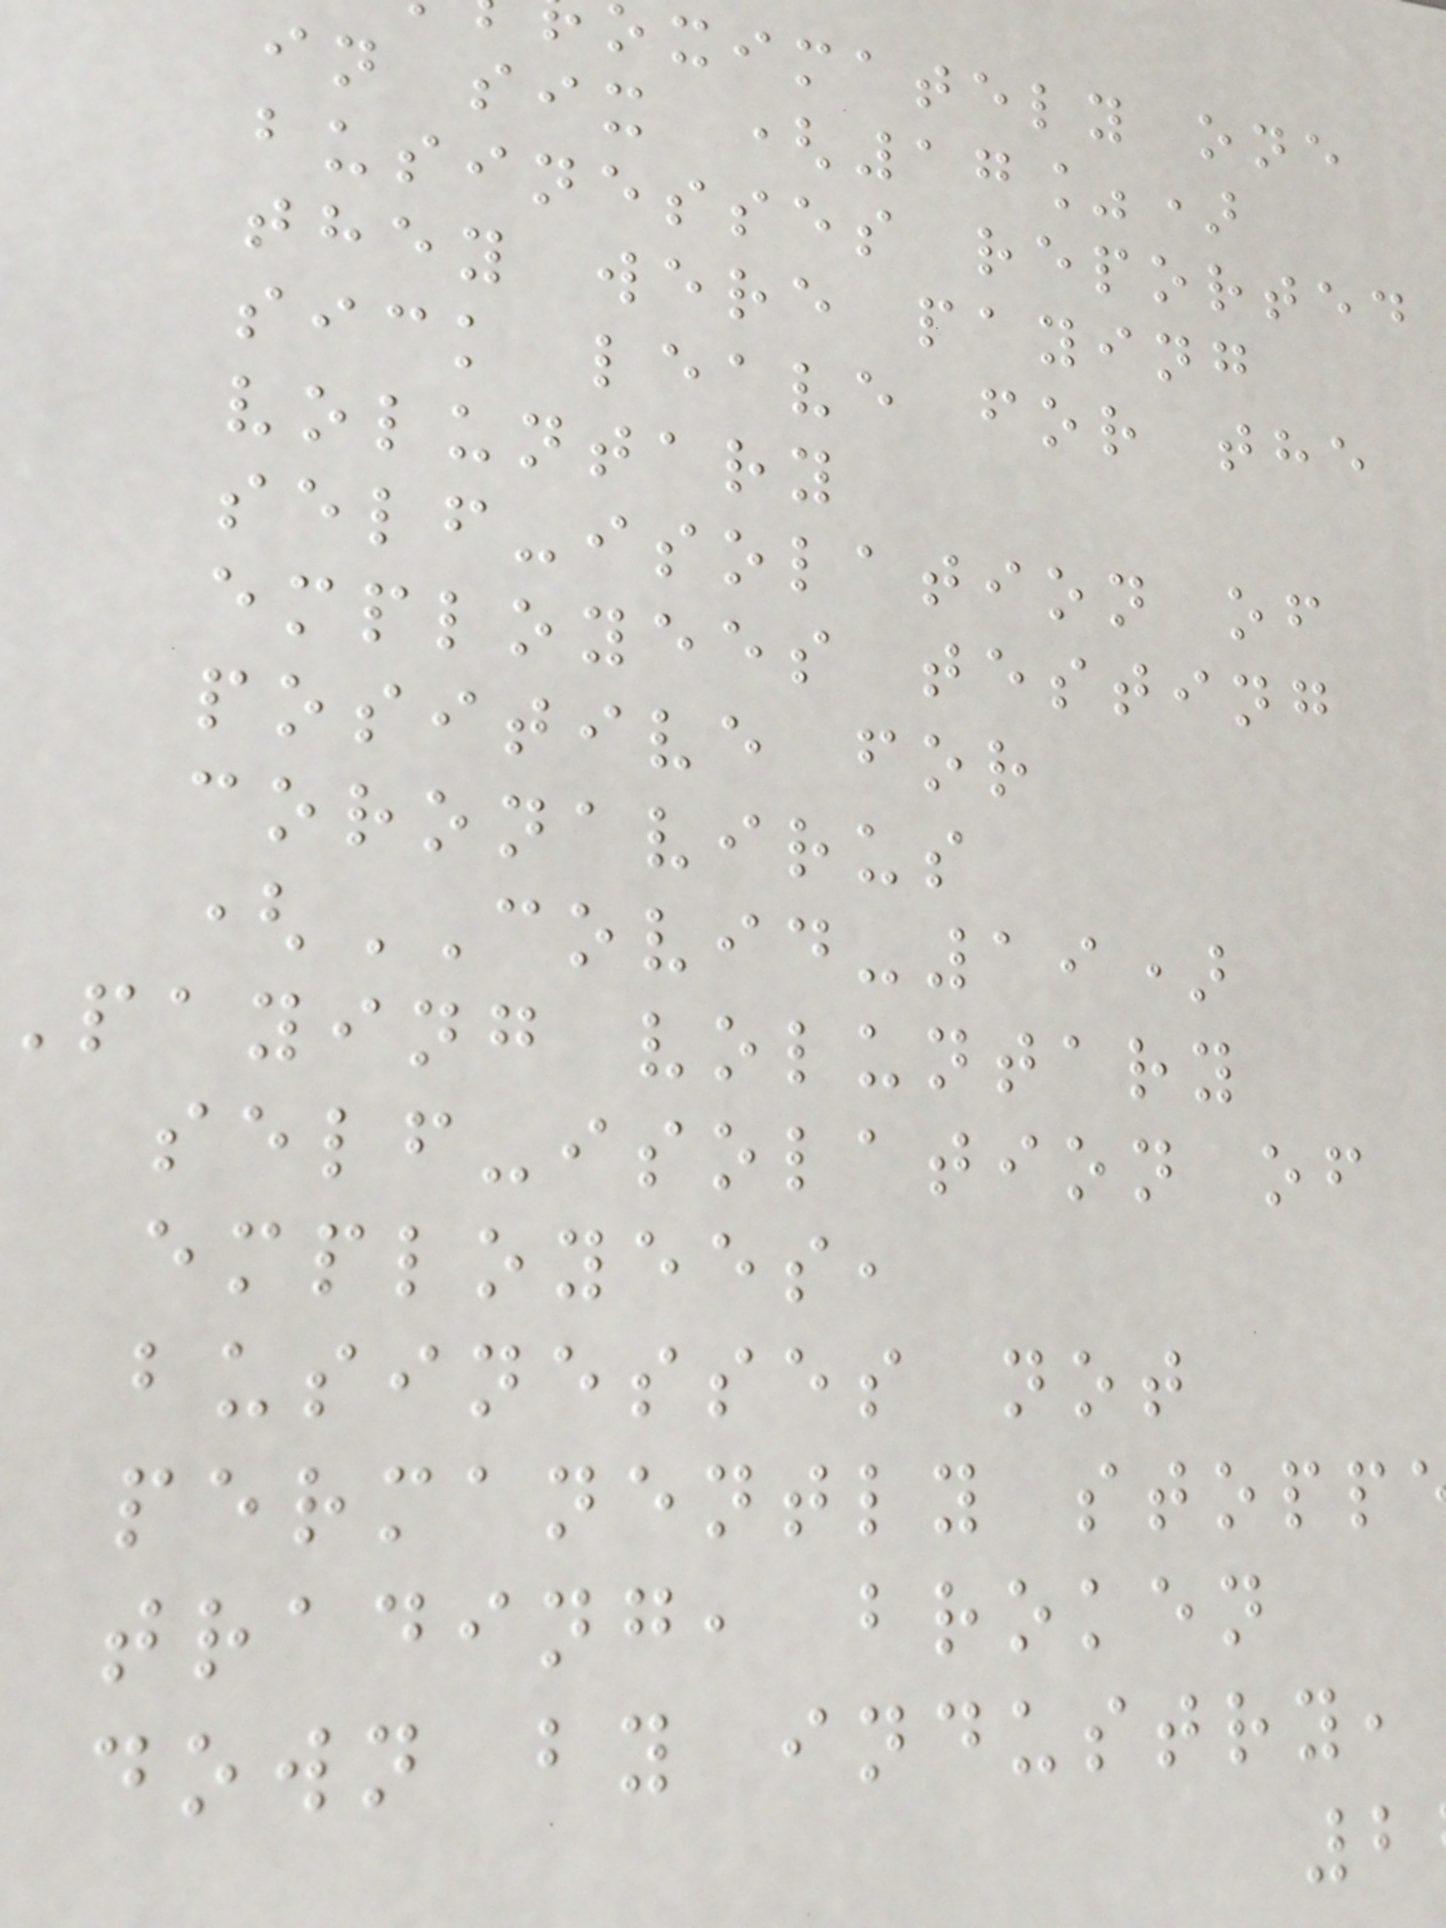ximately one
in six (17%)
businesses reported
they were paying
sick leave for the
voluntary
self-isolation of
employees testing
positive for
coronavirus
(COVID-19)
paying voluntary
self-isolation of
employees,
businesses not
permanently stopp
trading, broken
down by industry,
